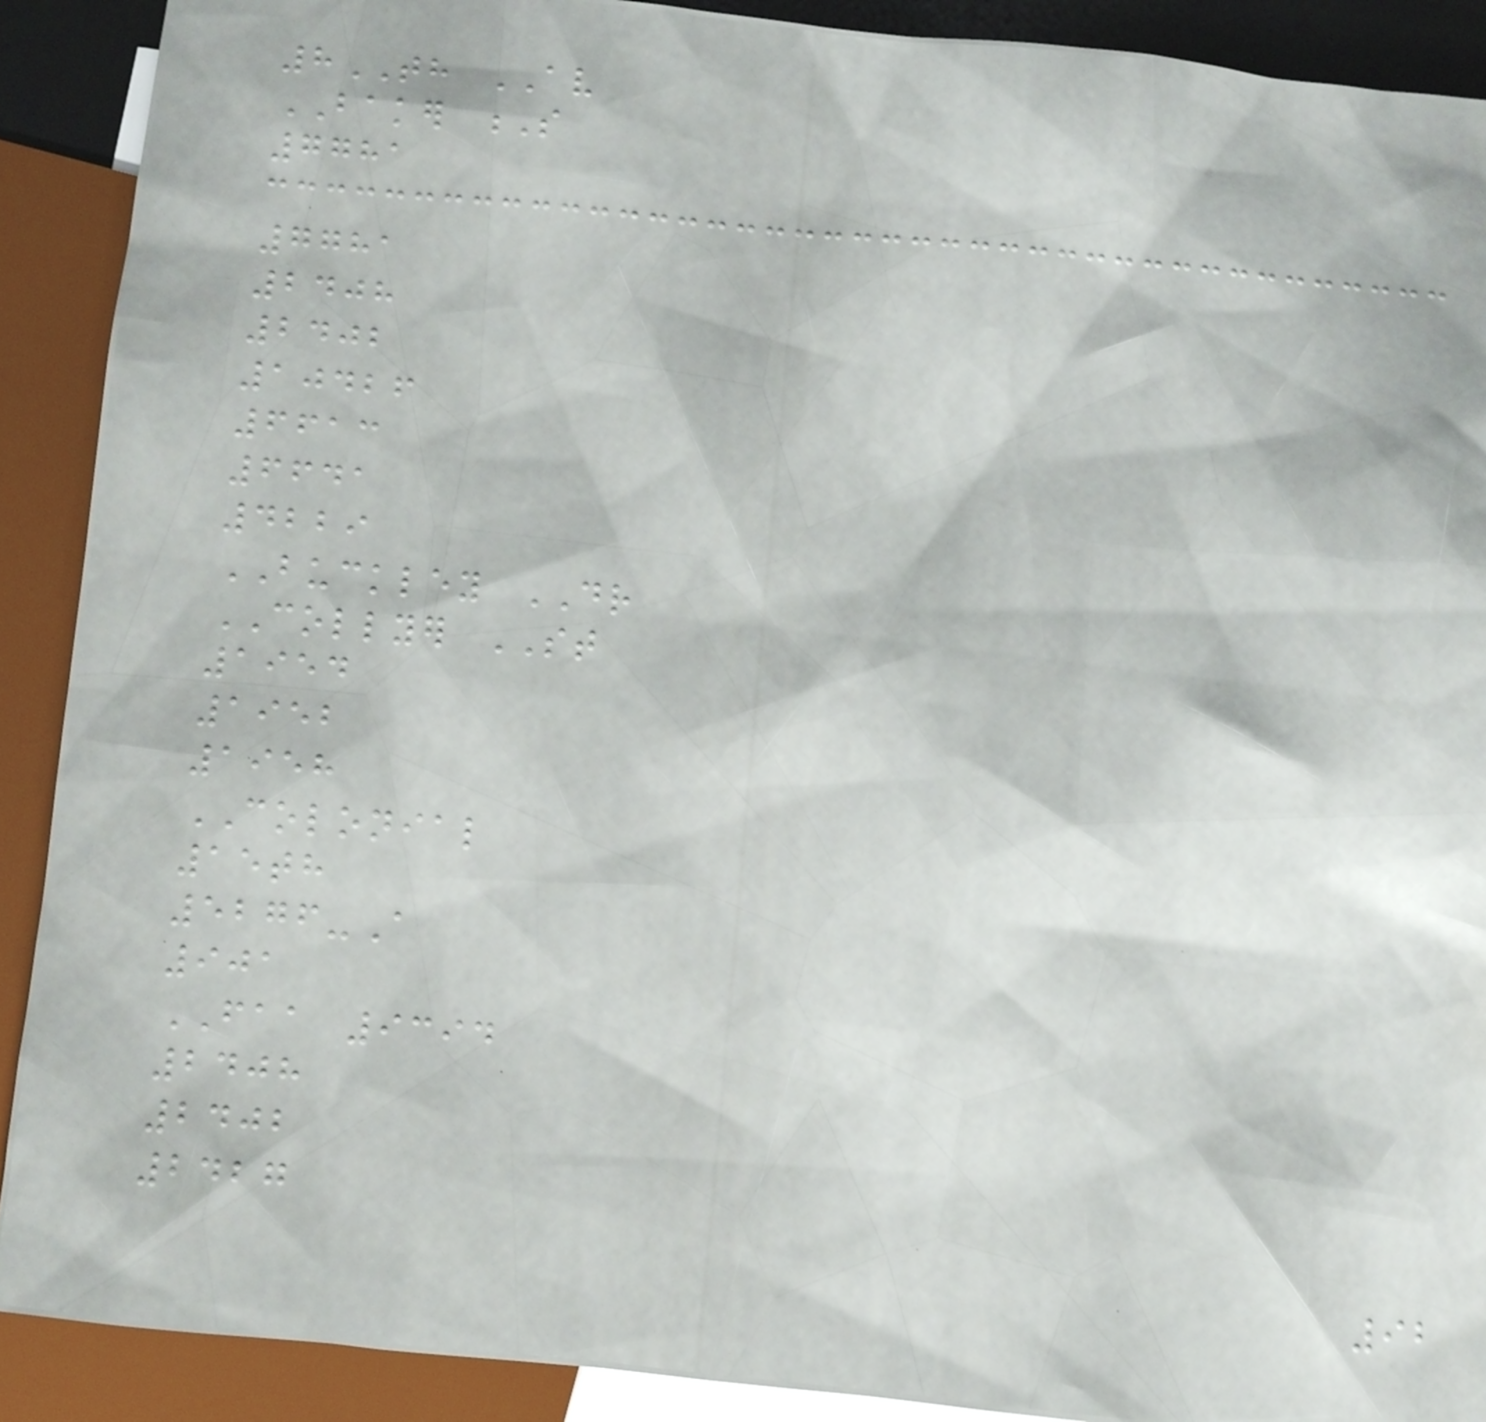8TH AV
BAKER S
7781
7781
2408
2402
10426
6613
6641
4229
BUCKLEY DR
COLLYER ST
1954
1952
1958
COLONIAL
15th
5276-A
901
FAA 9394
2408
2402
2427
92
